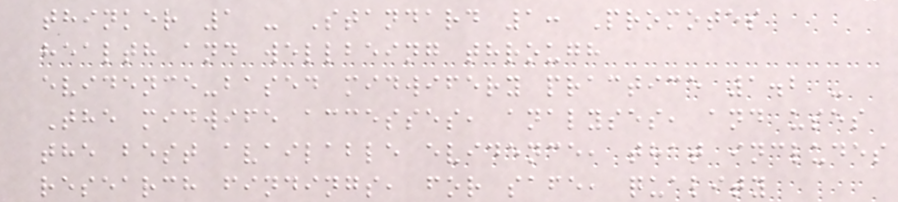thinker 1 - Standard 1: Promotes
health and wellbeing through
evidence-based midwifery practice 1.2 -
The midwife accesses, analyses, and uses
the best available evidence, that includes
research findings, for safe, quality
